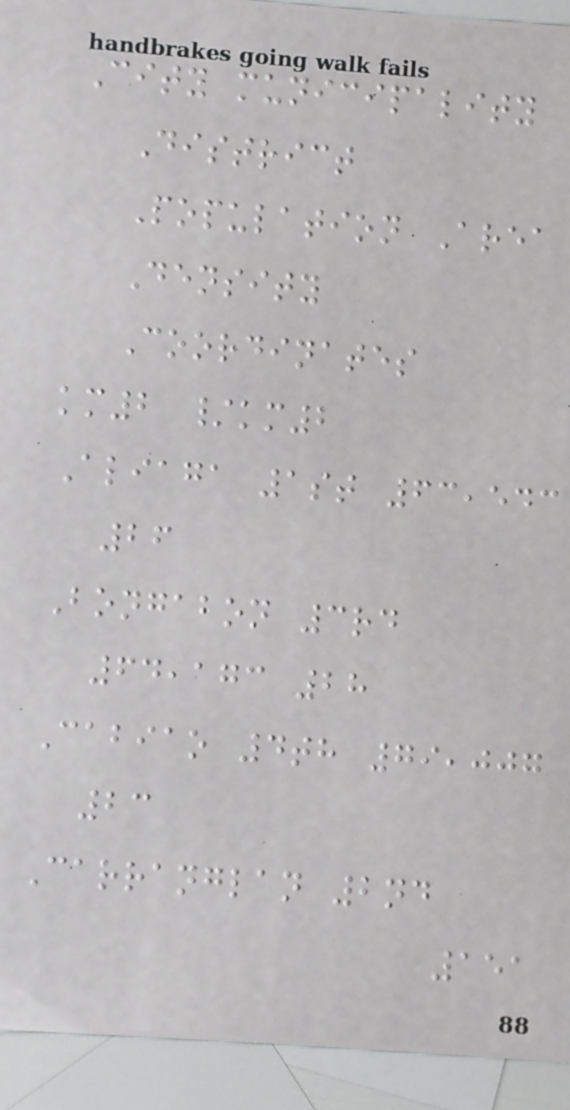City municipality
District
Population Area
Density
Coordinates
km2 /km2
Aliaga 1st 63,543
26
Bongabon 3rd
64,173 28
Cabiao 4th 79,007
23
Carranglan 2nd
151
